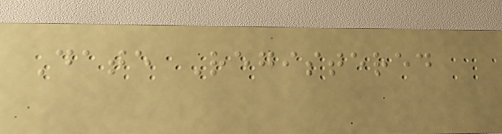Date Registered
